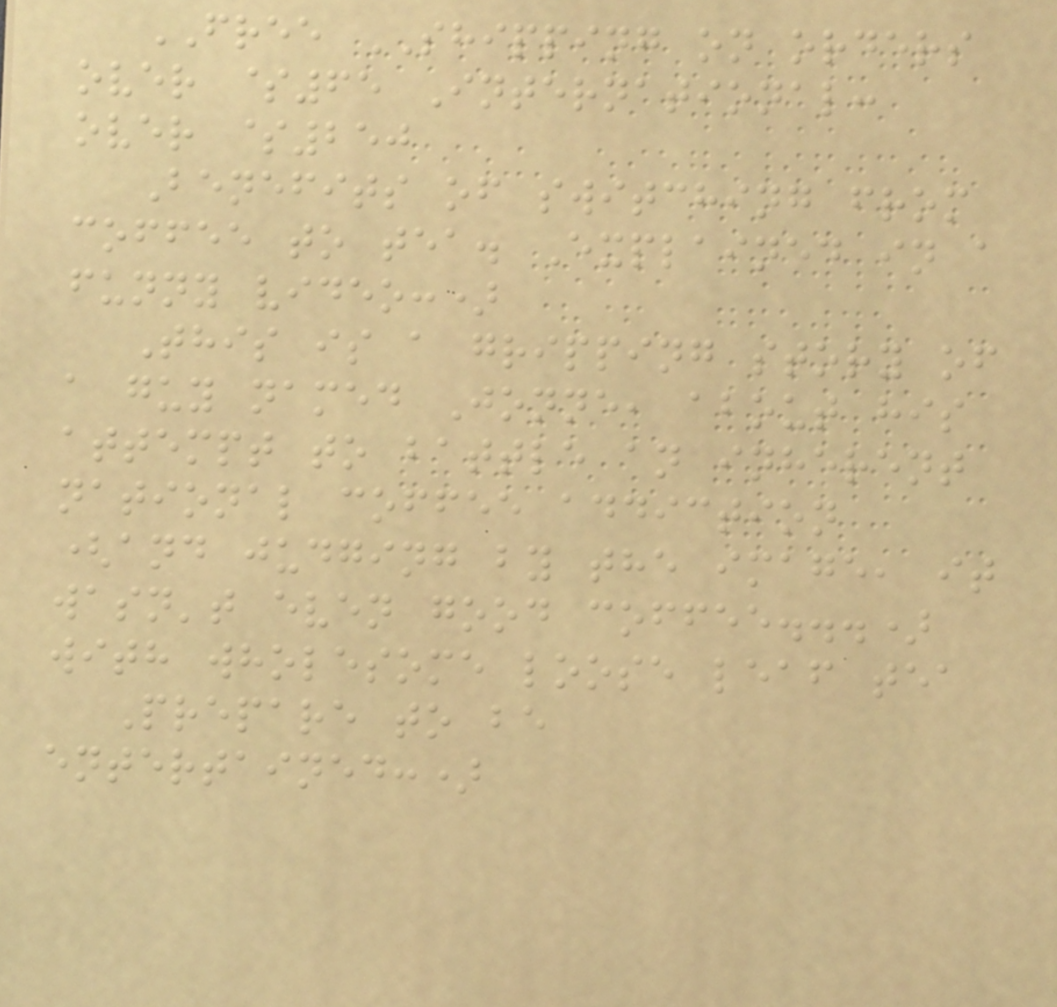FREE SHIPPING on orders
over $65 International:
over $250
Benefits of switching from
coffee to tea. Explained in a
funny video:)
This is a gripping story of
a guy named Jonne, about his
attempt to battle an inherent
national coffee addiction
(and judging by the image, it
wasn't even good coffee...)
with wholesome loose leaf tea
Prepare to be
entertained:)
